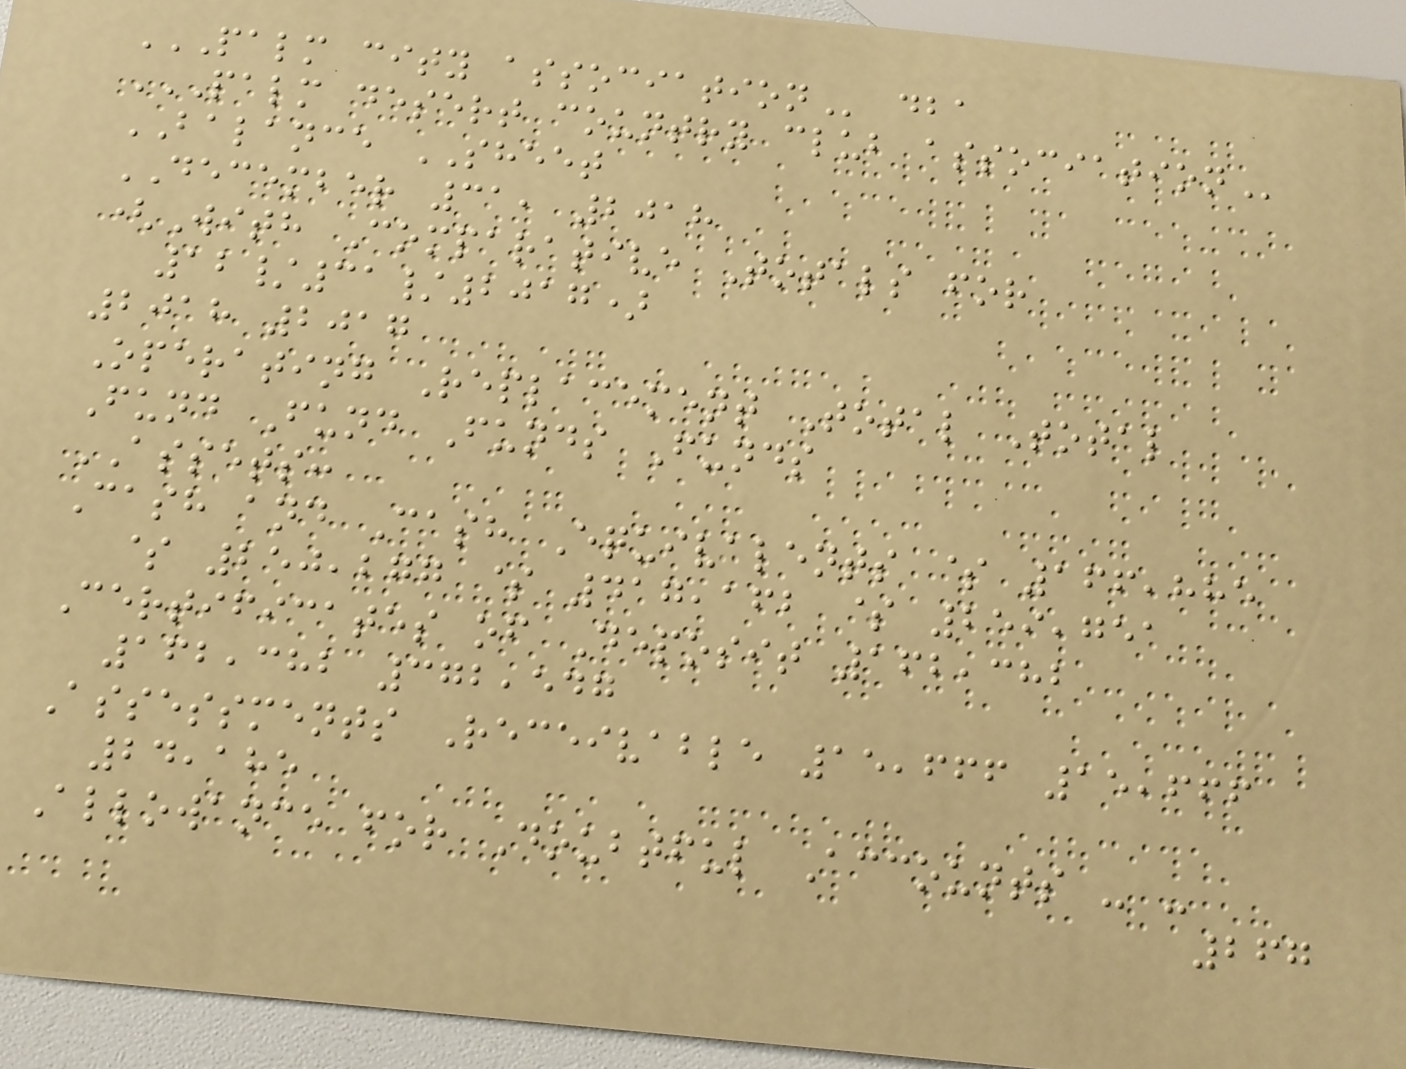PALM CITY ASSOCIATION dba
PALM DESERT COUNTRY CLUB ASSOCIATION
BALANCE SHEET
DECEMBER 31, 2018
(With Comparative Totals for
12/31/2017)
2018 2017
Operating Replacement Total Total
Fund Fund Funds Funds
ASSETS:
Cash and Cash Equivalents $ 166,885
$ 250,277 $ 417,162 $ 259,751
Certificates of Deposit 162,382
162,382 372,547
Assessments Receivable 15,666 15,666
24,185
Allowance for Doubtful Accounts - -
267
